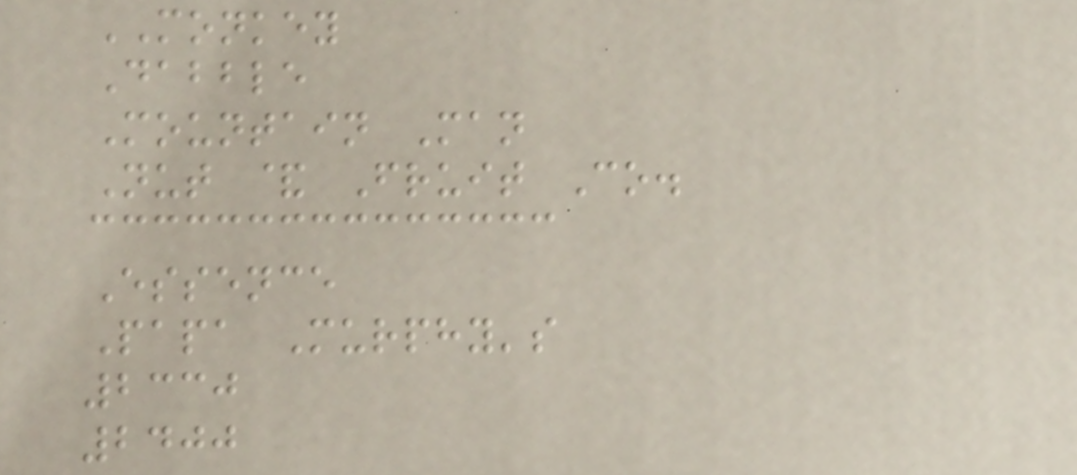MONKEY
Dabble
Mountain Man
Nut & Fruit Co.
Essence
Papa Murphy's
2330
2400
